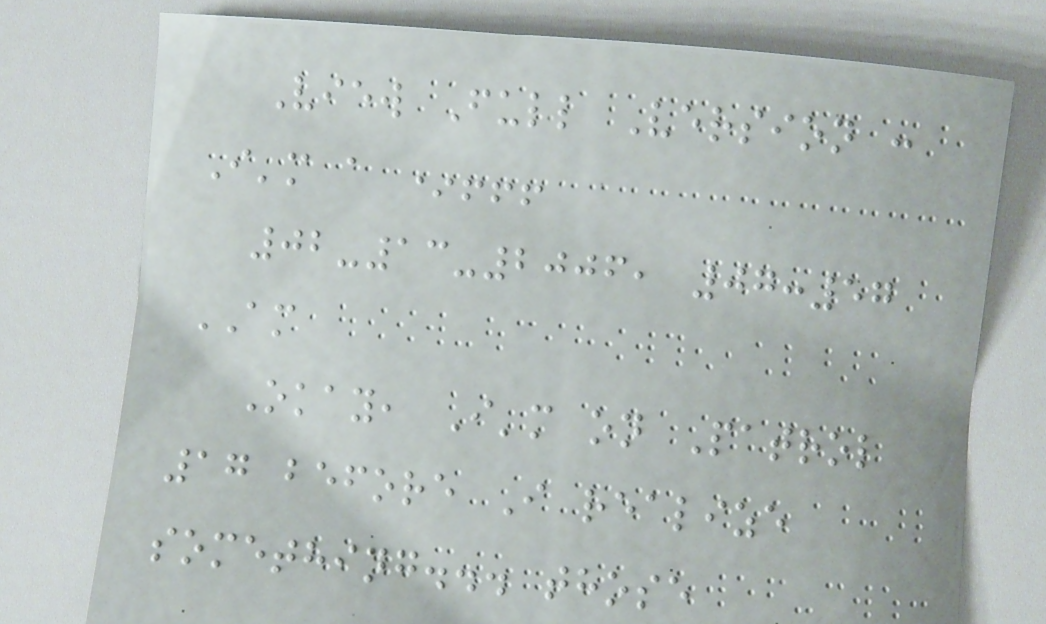View Full Version :
I'm a *!!!
02-13-2006, 07:57
AM
Okay, I'm on Patrol
17 before I realize
something... those
